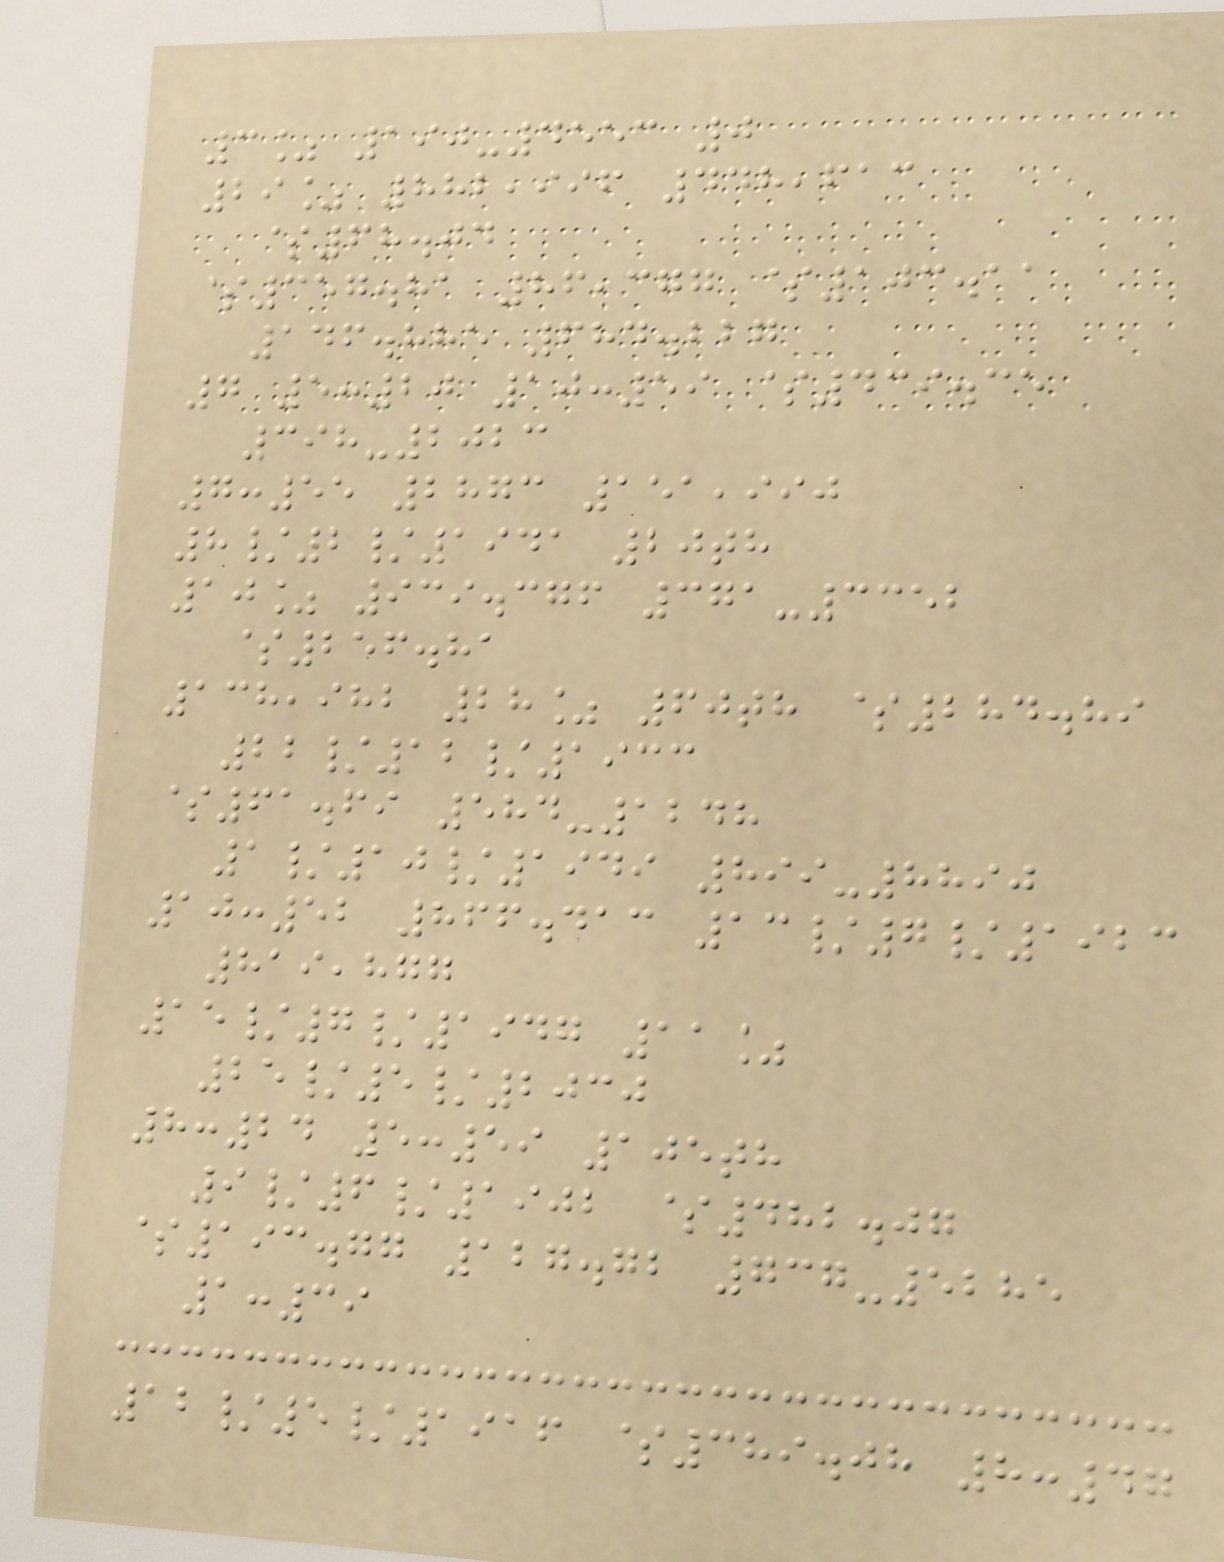3% 190-4553 0
29% 882,996 448,613
$68.04
$357.81 86,377 $103.11
146.885 684.227
7 5:20 10:59 $439.35
398-2023
7:55 2873 151,990
8/2/1941 20th
10% 939.376 371-3352
$256.81
138,982 28% 60th $284.89
22/12/1933
$61.69 584-1248
1/10/1949 899-8890
10:52 866.413 13/7/1923
819,877
15/7/1947 11%
25/5/2030
8:24 5:59 105th
9/6/1902 $482.07
$193.77 127.72 737-5285
1:39
12/5/1916 $389.08 8:47
